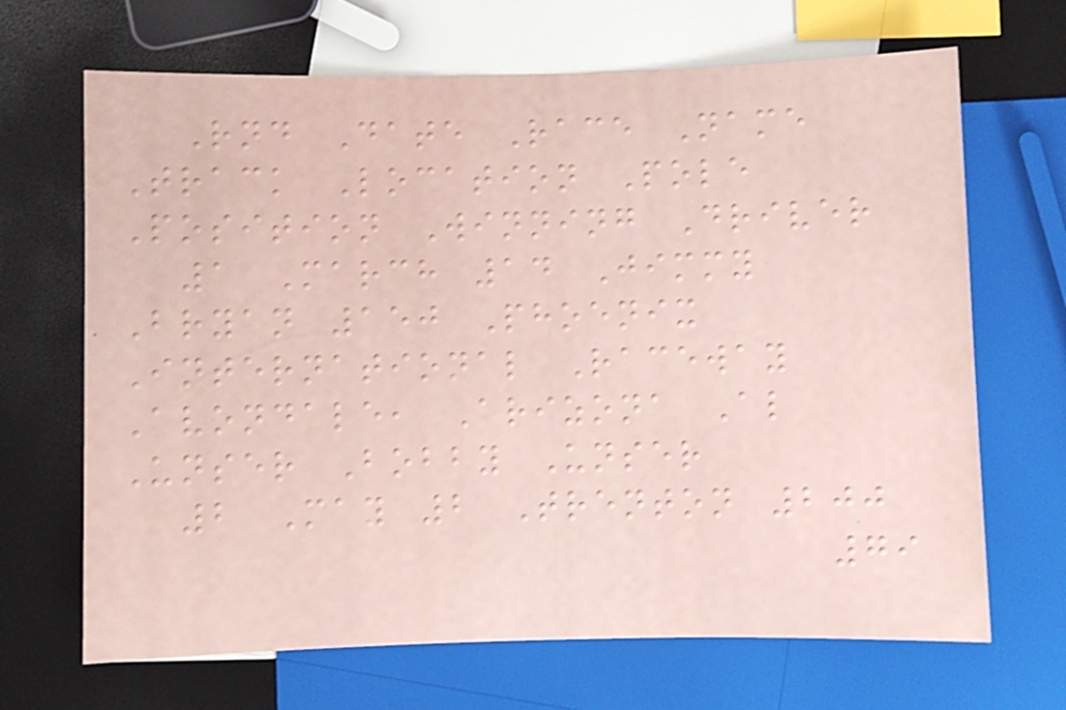Rnd Date Race Name
Track Location Pole
Position Winning Driver
1 March 14 Jimmy
Bryan 150 Phoenix
International Raceway
Avondale, Arizona Al
Unser Bobby Unser
2 May 2 Trenton 200
79
